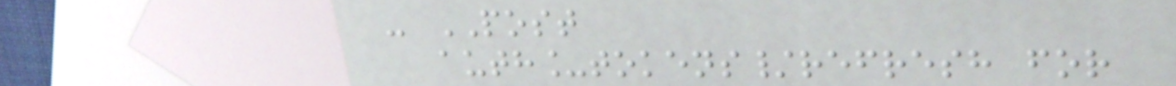- POST
auth_tokens/refresh for
